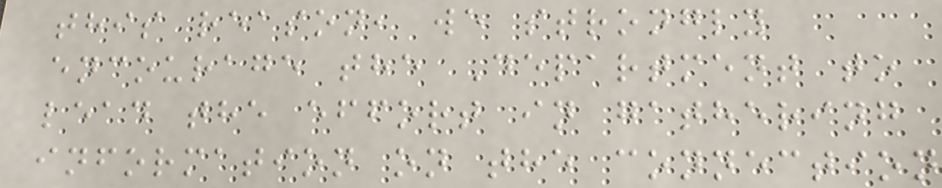this reason, we strongly
encourage the Department to
lead the effort in gathering
information on the connection
